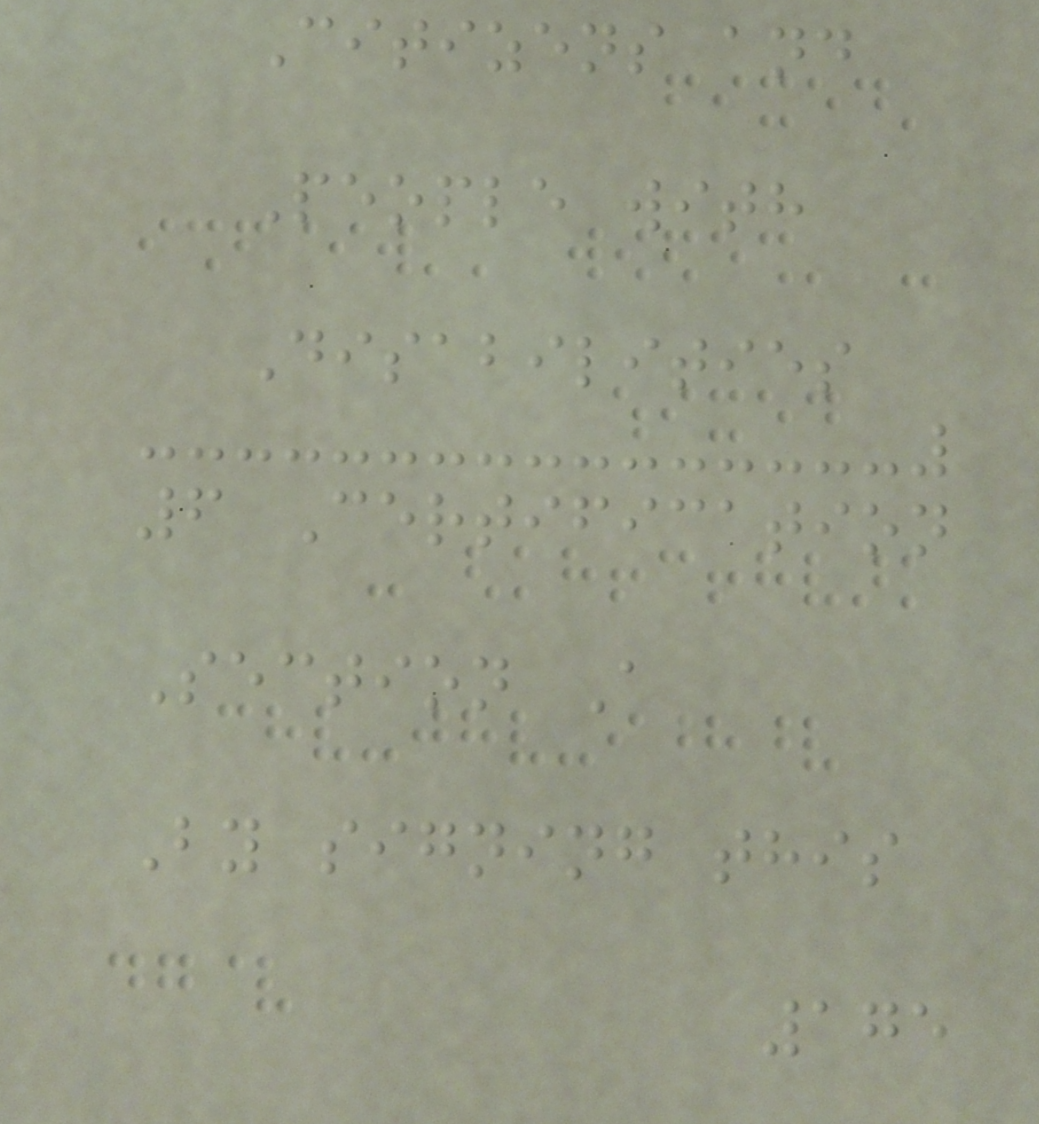Citizens and
People with
Disabilities
6 Certification
Section A
By signing this
175
